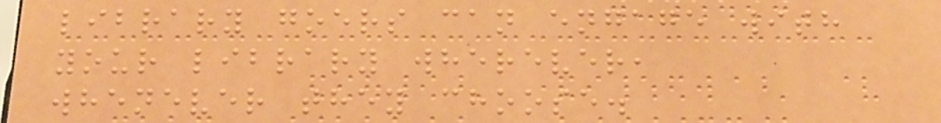library goers can engage with
your library wherever,
whenever they choose.
